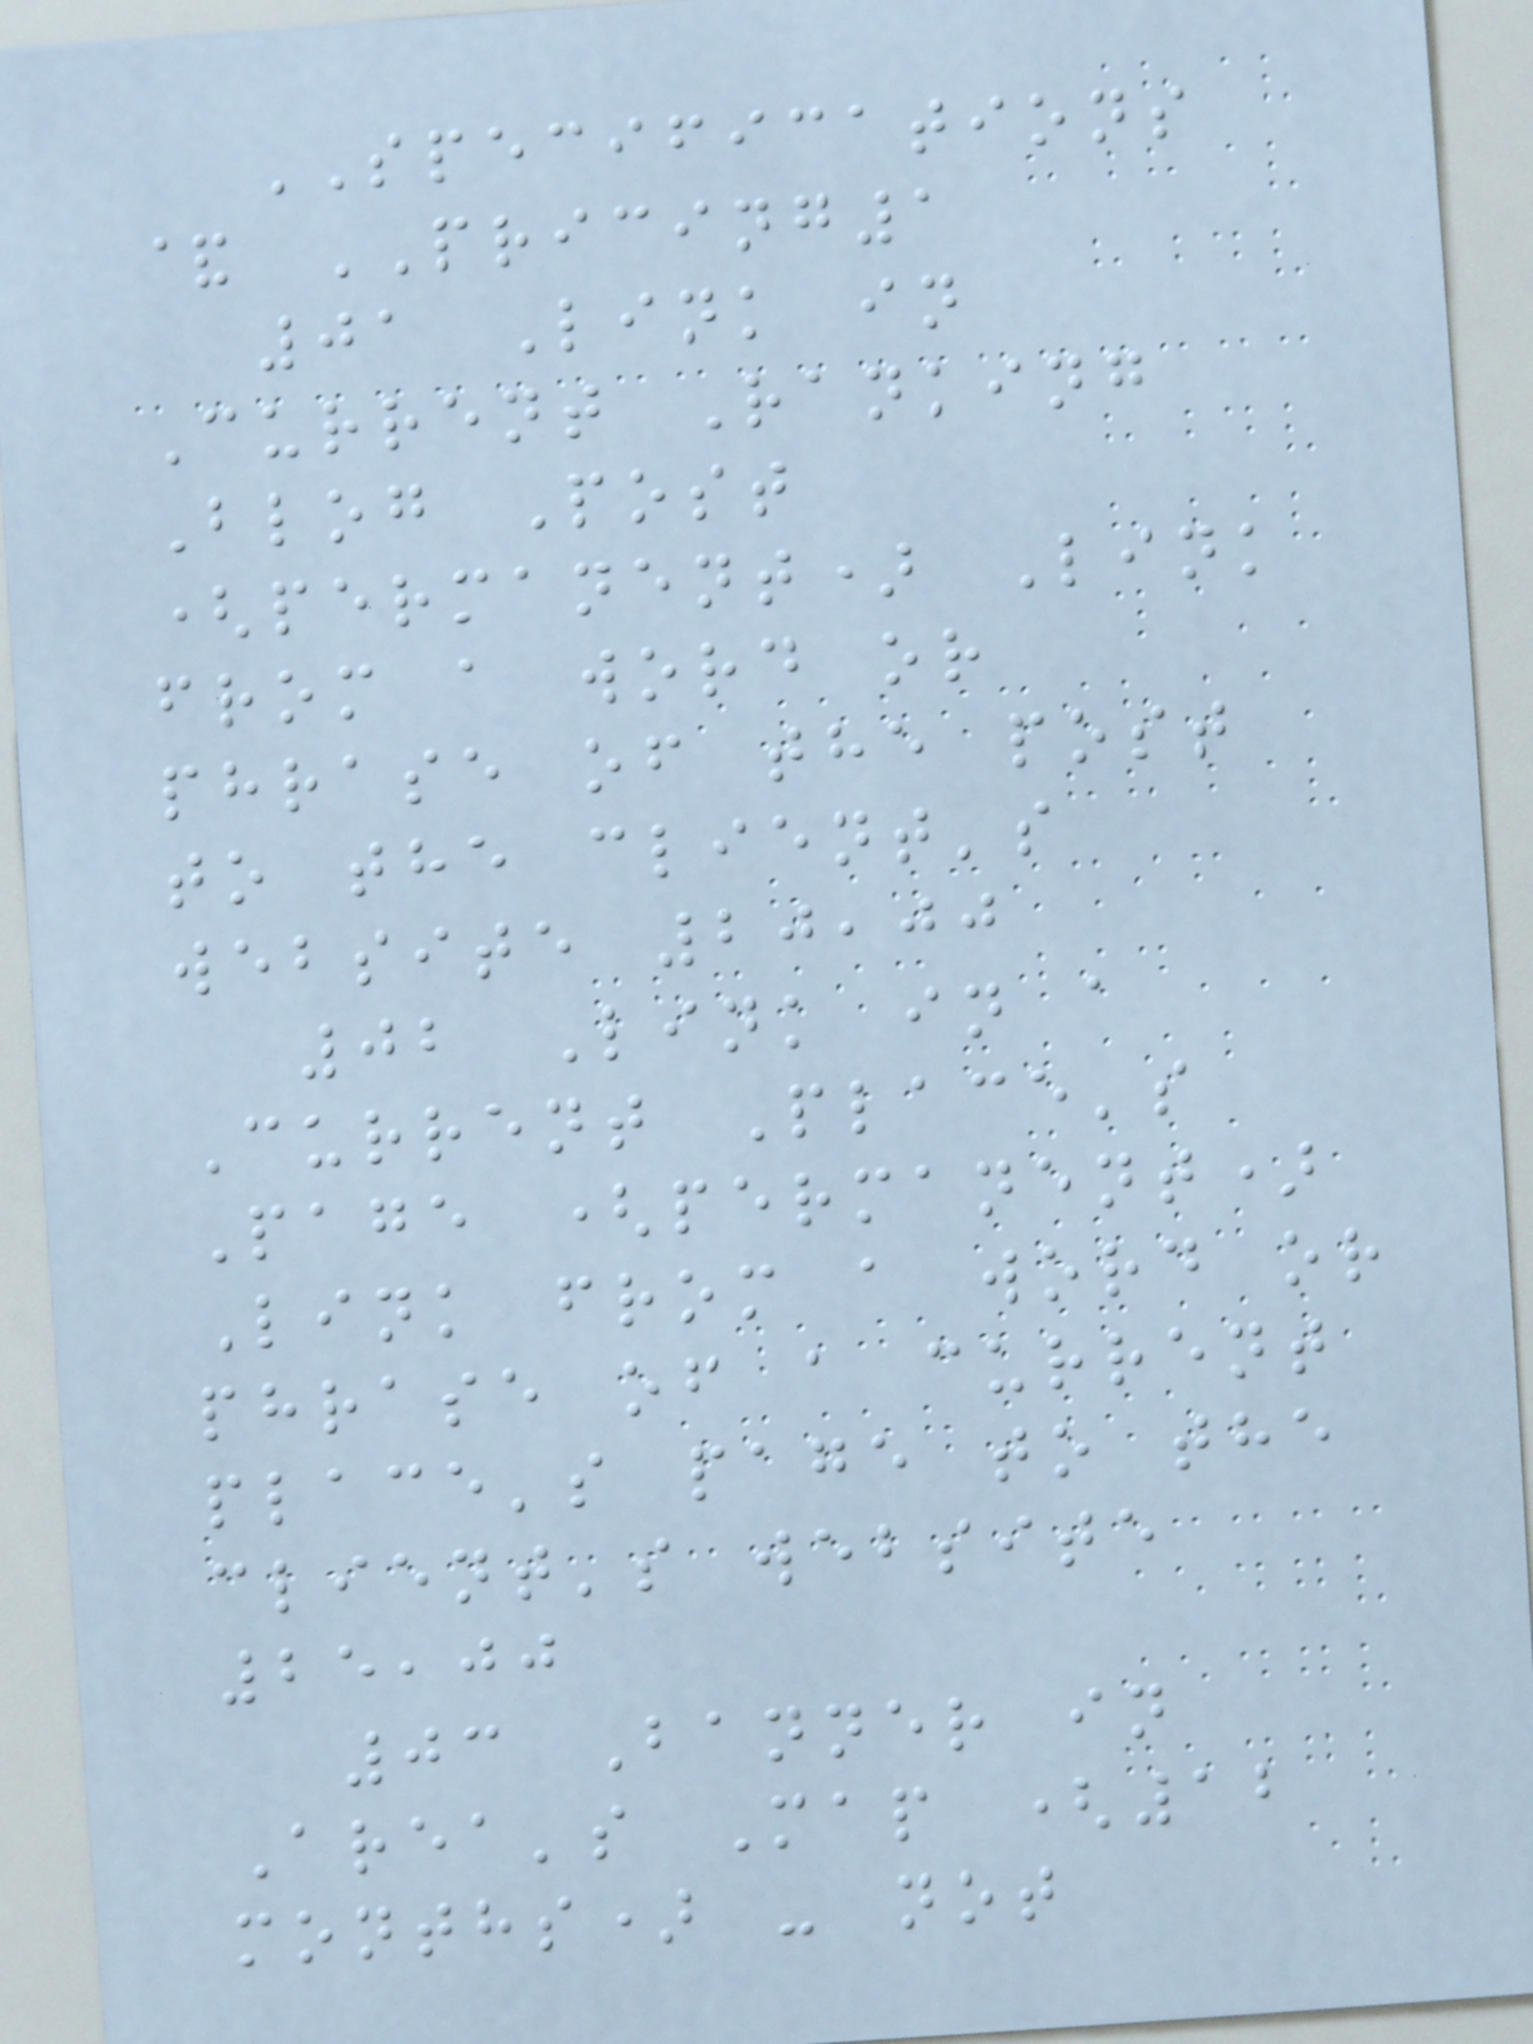SPECIFICATIONS
& PRICING1
01 Link in
Current Ranking
Blog Post
(permanent) Link
from a word or
phrase of the post
to the client's
website 20,00
02 Link in a
Current Place's
Page (permanent)
Link from a word or
phrase of a current
place's page to the
client's website
25,00
03 Banner in
Area's Map (12
months) - not
